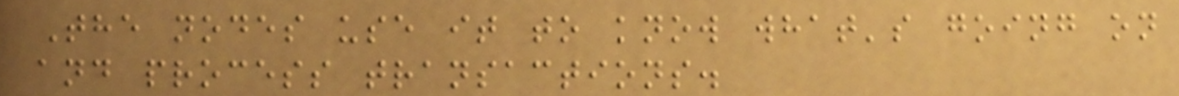The nodes use it to know what's going on
and process transactions.
